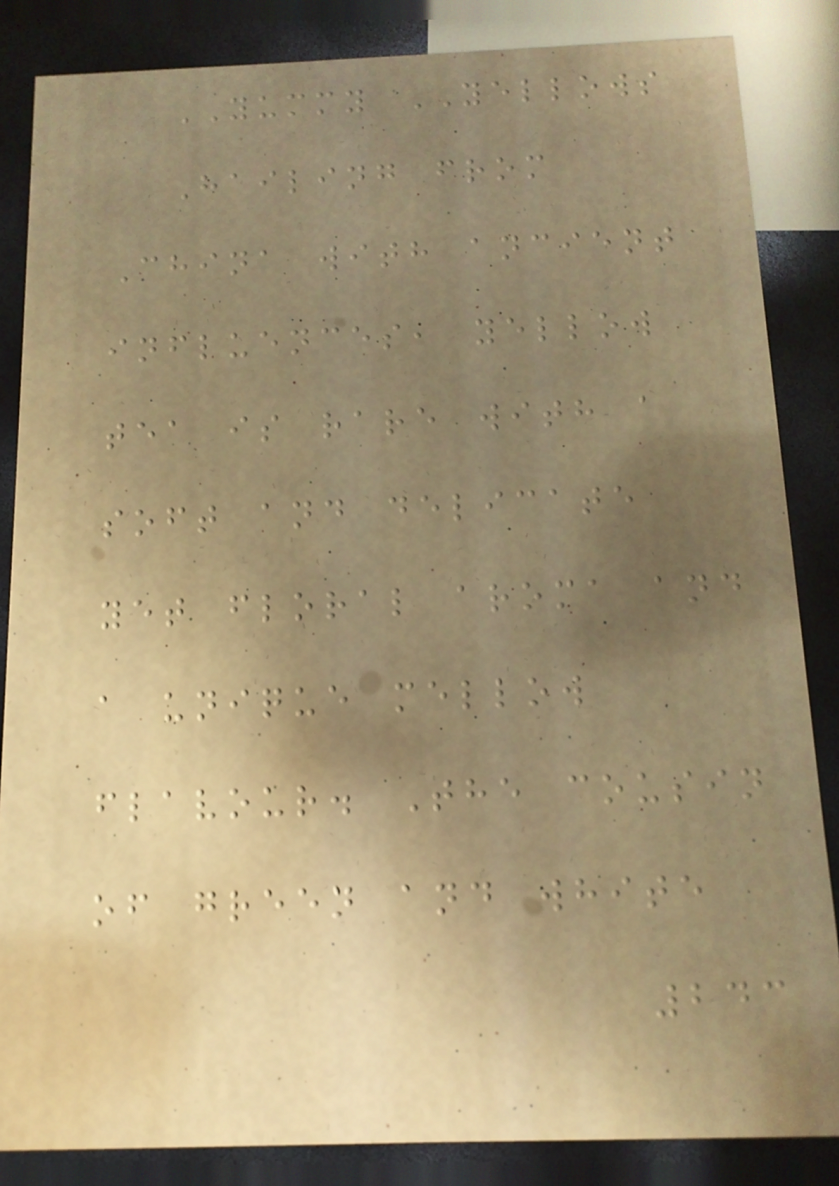YUMMY YELLOWS
Hailing from
China with ancient
influences, yellow
tea is rare with a
soft and delicate
yet floral aroma and
a unique mellow
flavour. The cousin
of green and white
243
